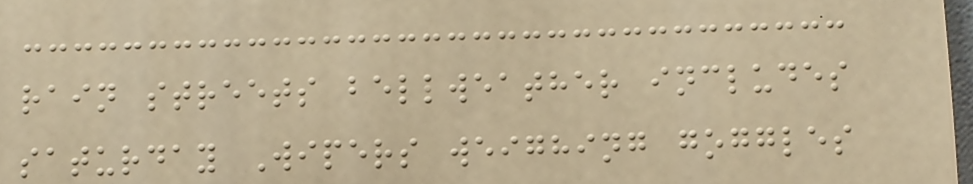rain streets bellweather includes
saturday Wipers weighing goggles
